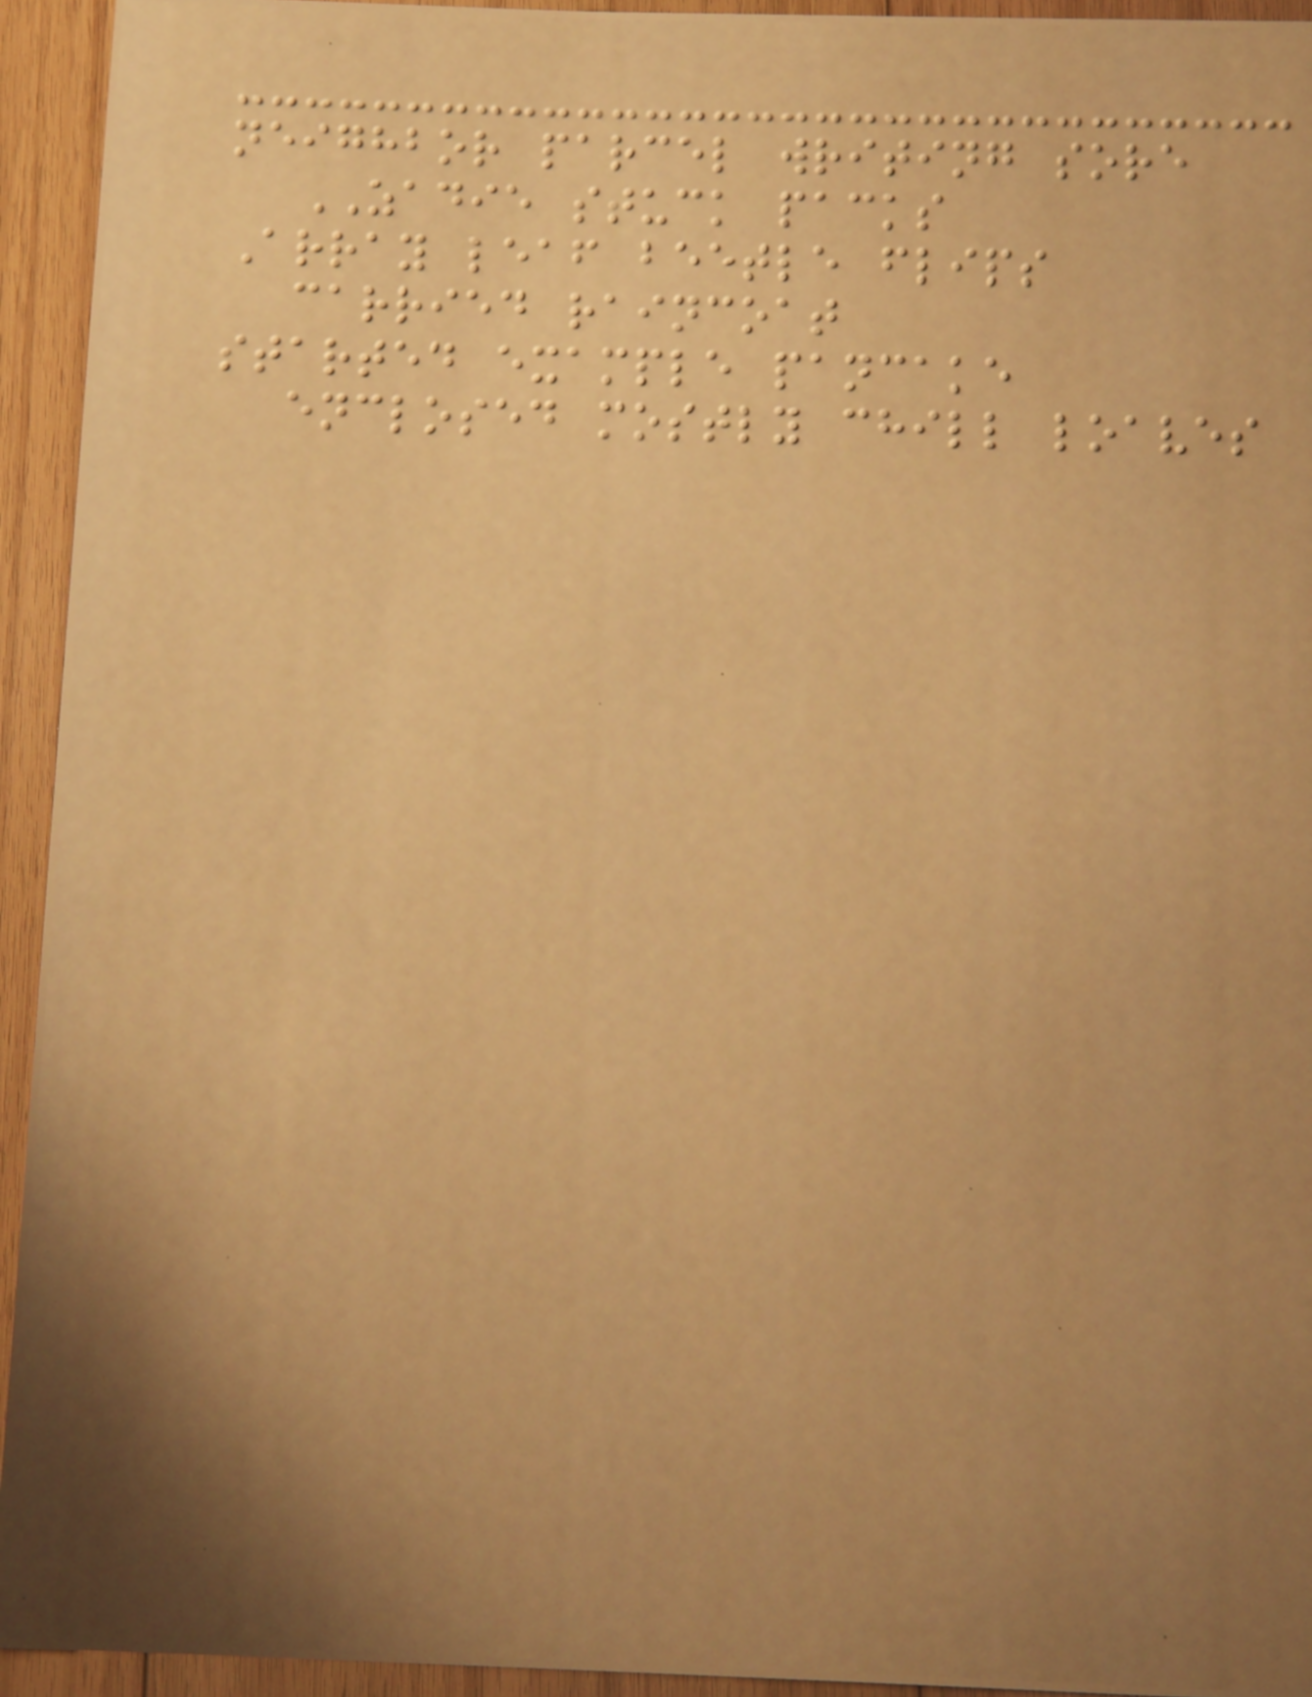neighbor parcel writing sore
ZADIE stuck packs
Array leaf beetle flips
carried raincoat
started example pancake
enclosed mostly chill loaves
